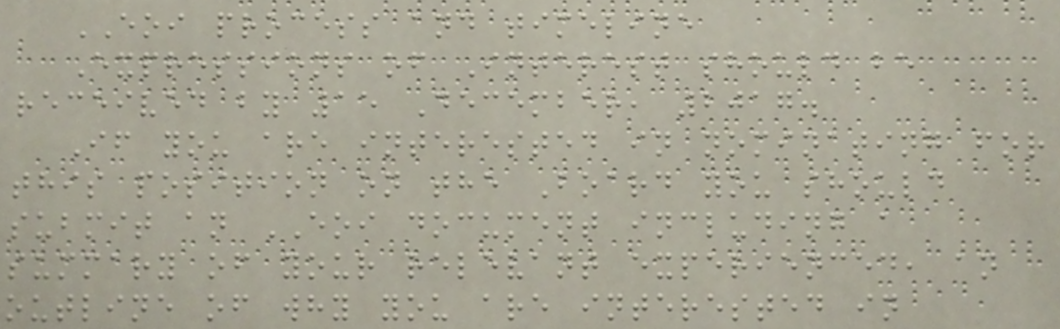EOI process and timeline
Expressions of Interest should be
received by 15 December, 2017.
If you are interested in nominating for
this position on the Board you should
submit an EOI document including a
summary of your relevant experienced, an
outline of why you are interested in
